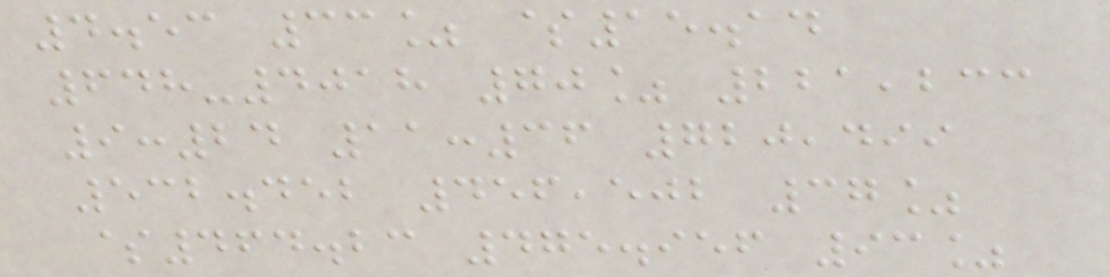4.53 33% $15.14
648-4018 70% 221,233
9:24 11:36 720,499
532.452 456,502 37%
$464.23 475.956 93%
